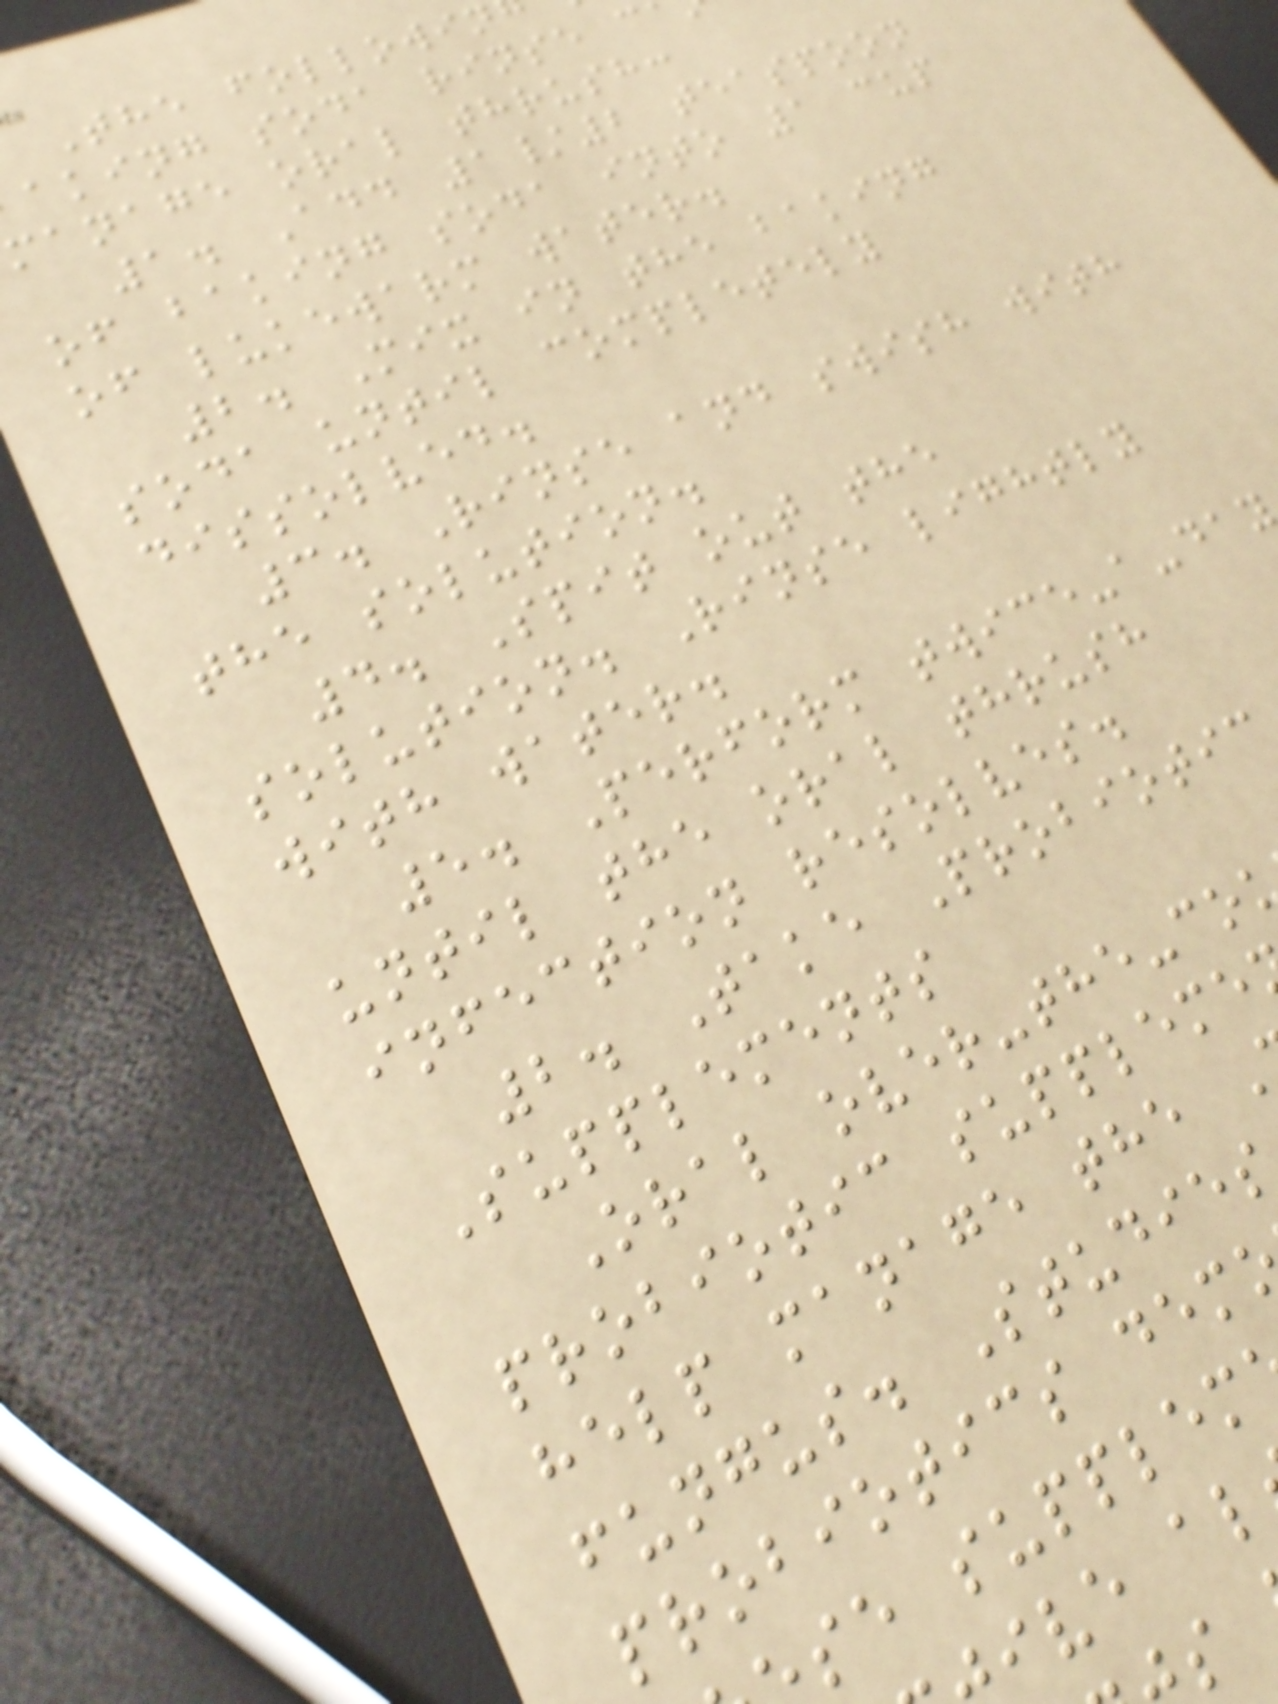The followin
aking soda rinse c
manage oral thrush:
1. Add 1/2 teaspoon
of baking soda into 1 cup
of lukewarm water.
2. Mix in the baking
soda until completely
dissolved.
3. Rinse and swish with
the solution.
4. Spit out the
solution. Rinse lightly
with water.
5. Perform twice-a-day
until the oral thrush
infection resolves.
2. Take Probiotic
Supplements
Oral over-the-co
probiotic suppleme
help manage the
fungus. Studies
probiotics dem
se supplem
ive al
